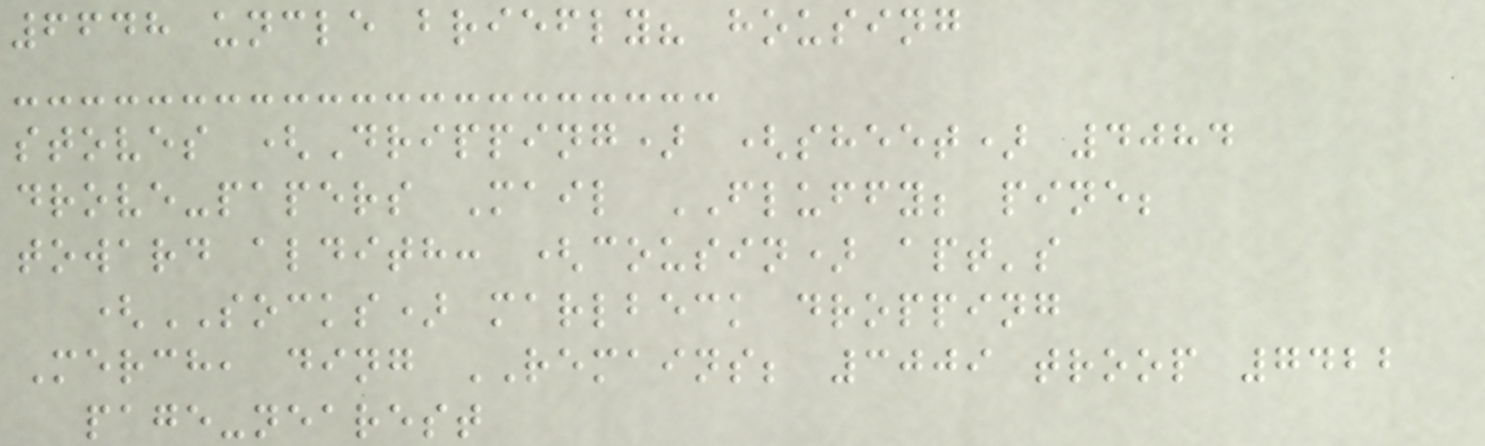6648 uncle briefly? housing
stoves (Dripping) (sheet) 4084
drove-papers Mail FLUFFY; pine;
toward aldith: (cousin) apt's
(SOCKS) marlbeck dropping
Merch, ding REMAINS; 3009 troop 7422
page-nearest
